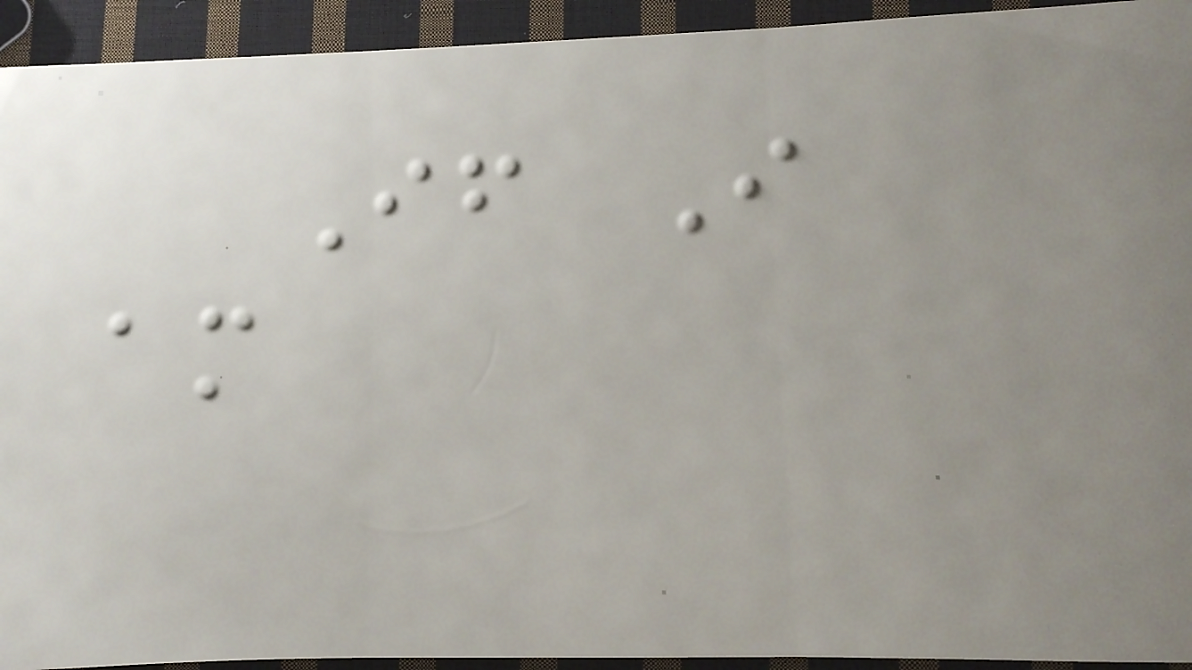If I
am
